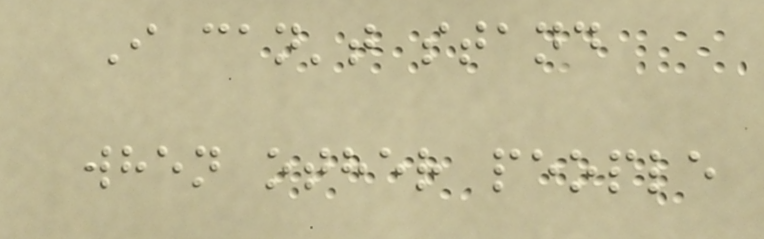I can't stand
when other people
